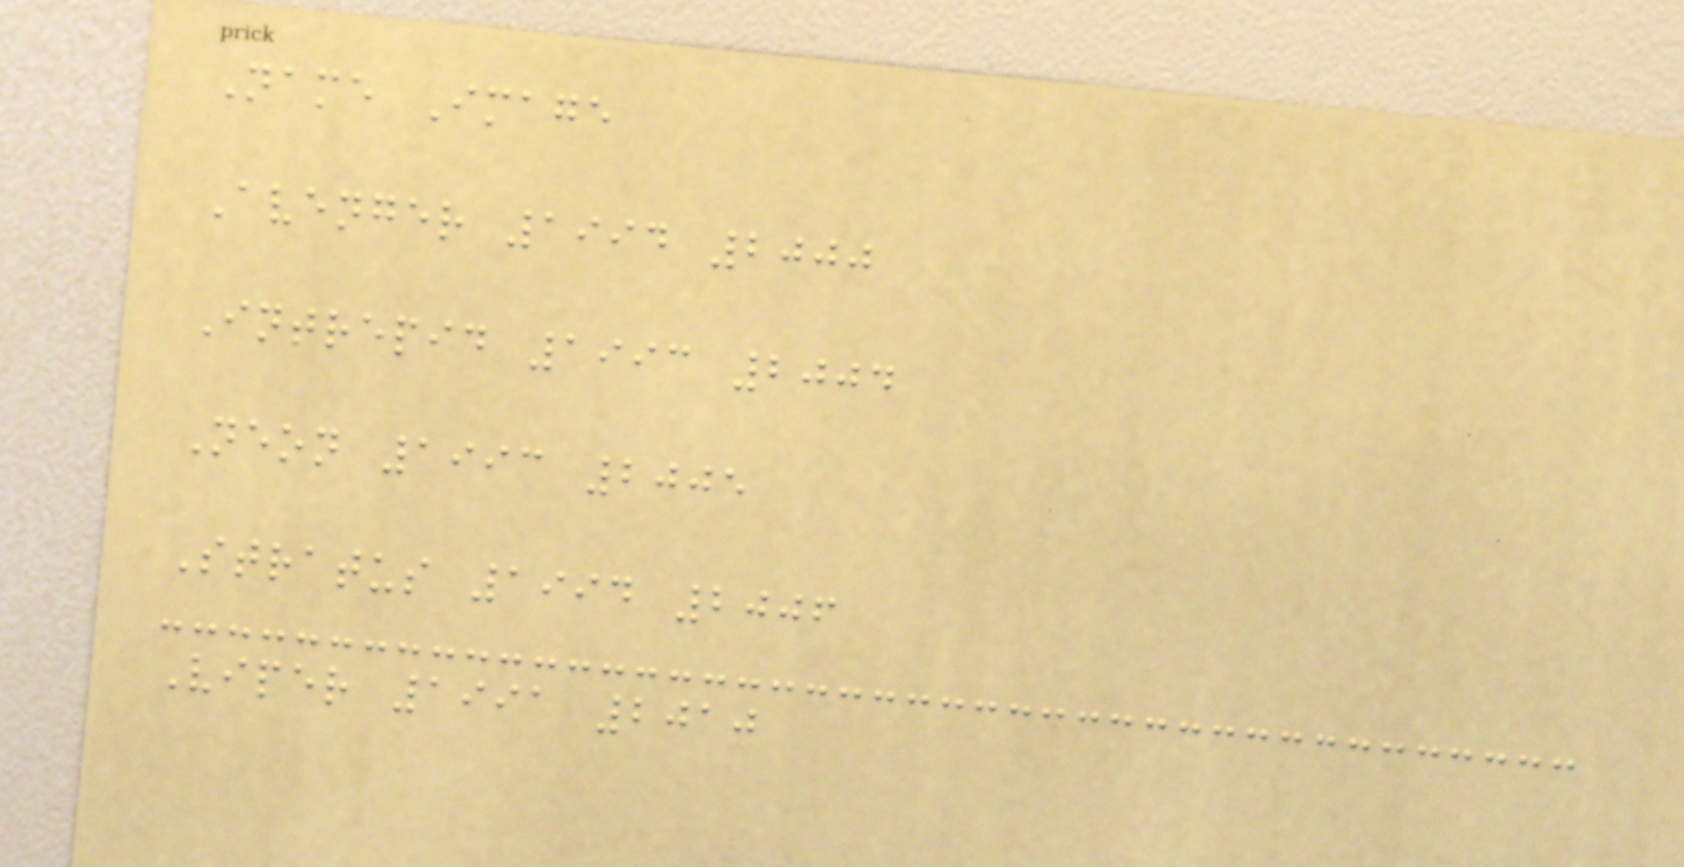Name Image
Avenger 1994 2000
Intrepid 1993 2004
Neon 1993 2005
Stratus 1994 2006
Viper 1991 2010
